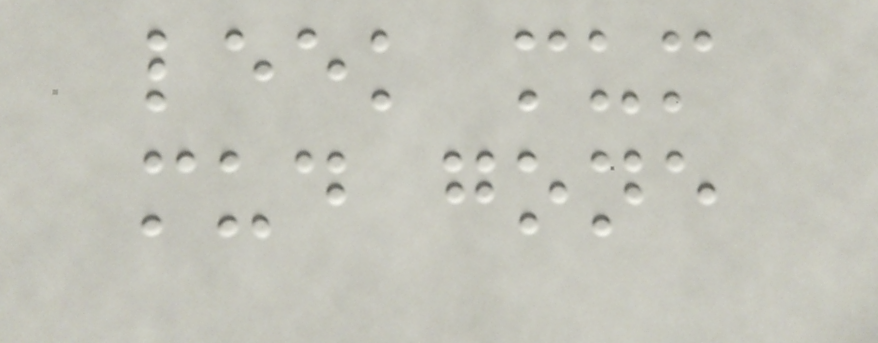leek mum
mud gone
